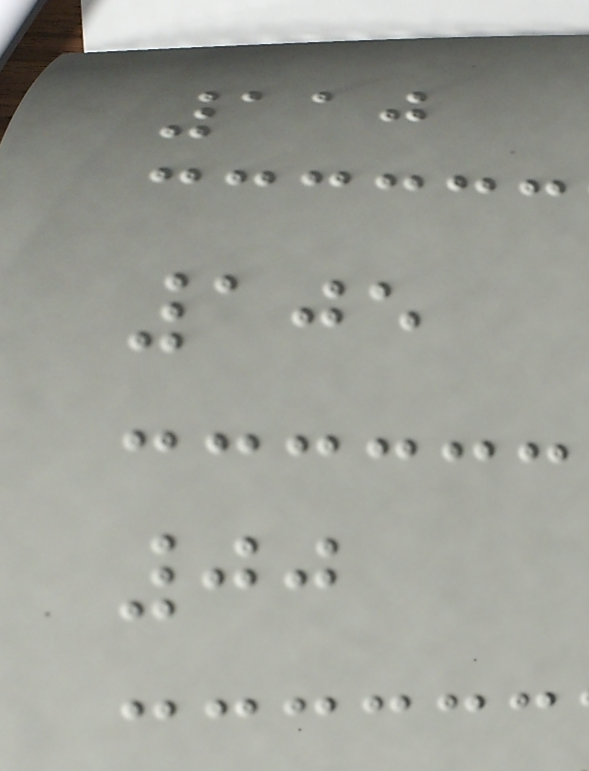110
105
00
